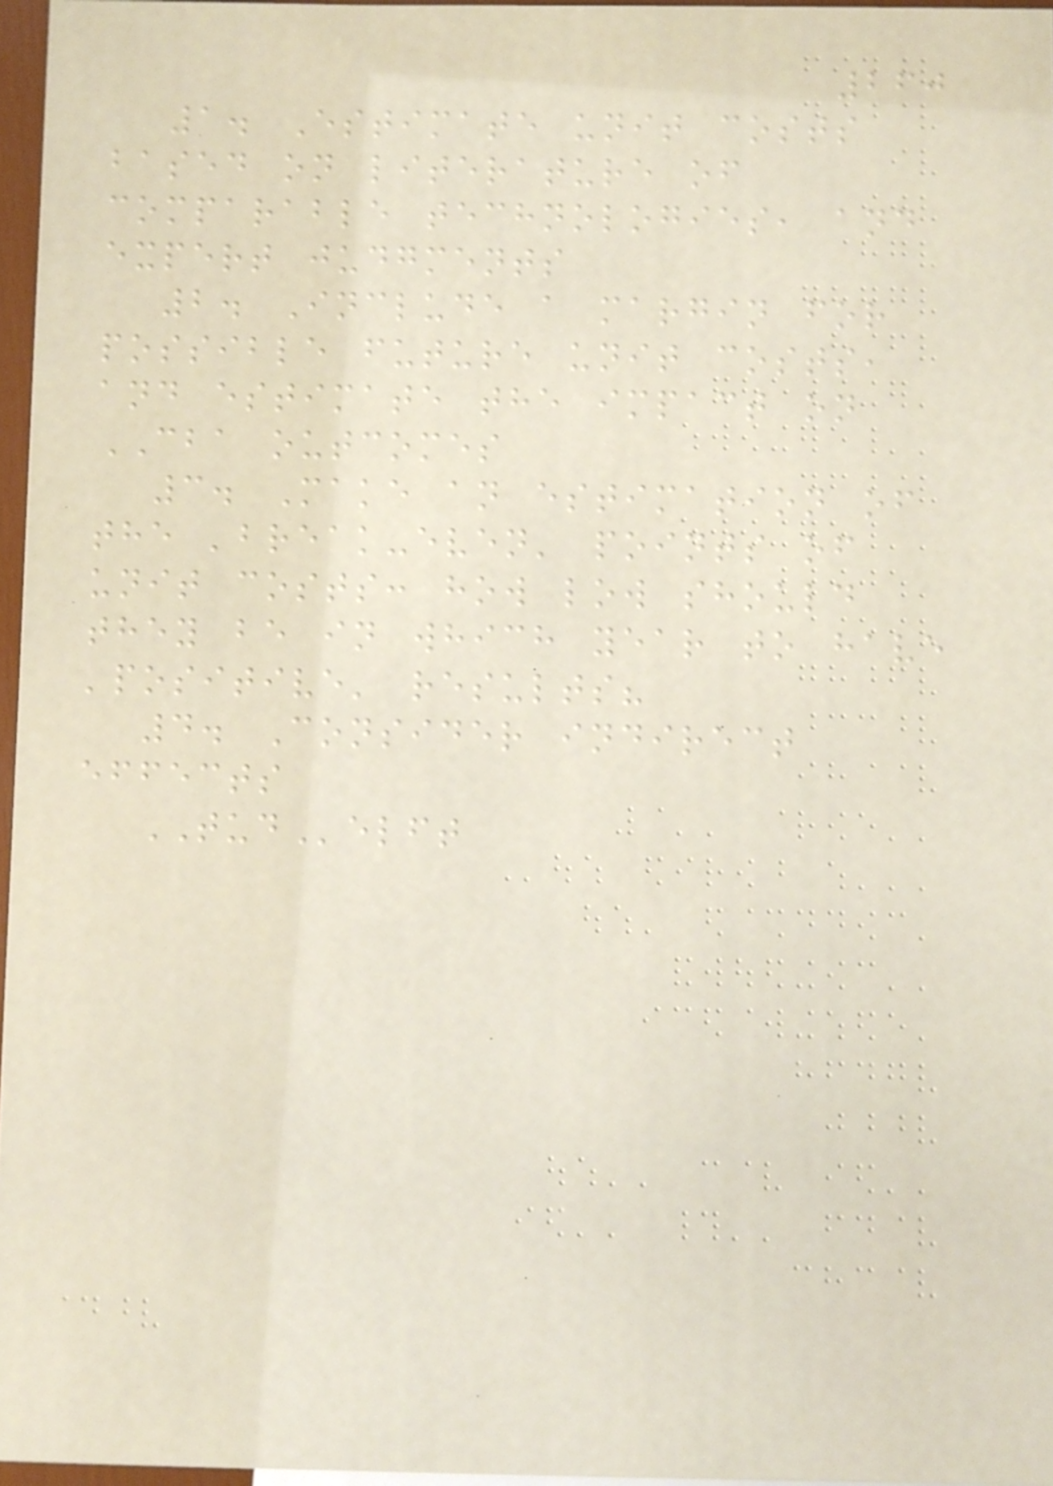260
1. Estimate unit costs
based on literature of
comparable technologies, and
expert judgments
2. Include a margin for
possible future unit costs,
and estimate the impact on
CBA outcomes
3. Make an estimation of
the 'break-even' points of
unit costs: how low should
they be in which year to have
'positive' results?
4. Consider indirect
effects
TUDelft
